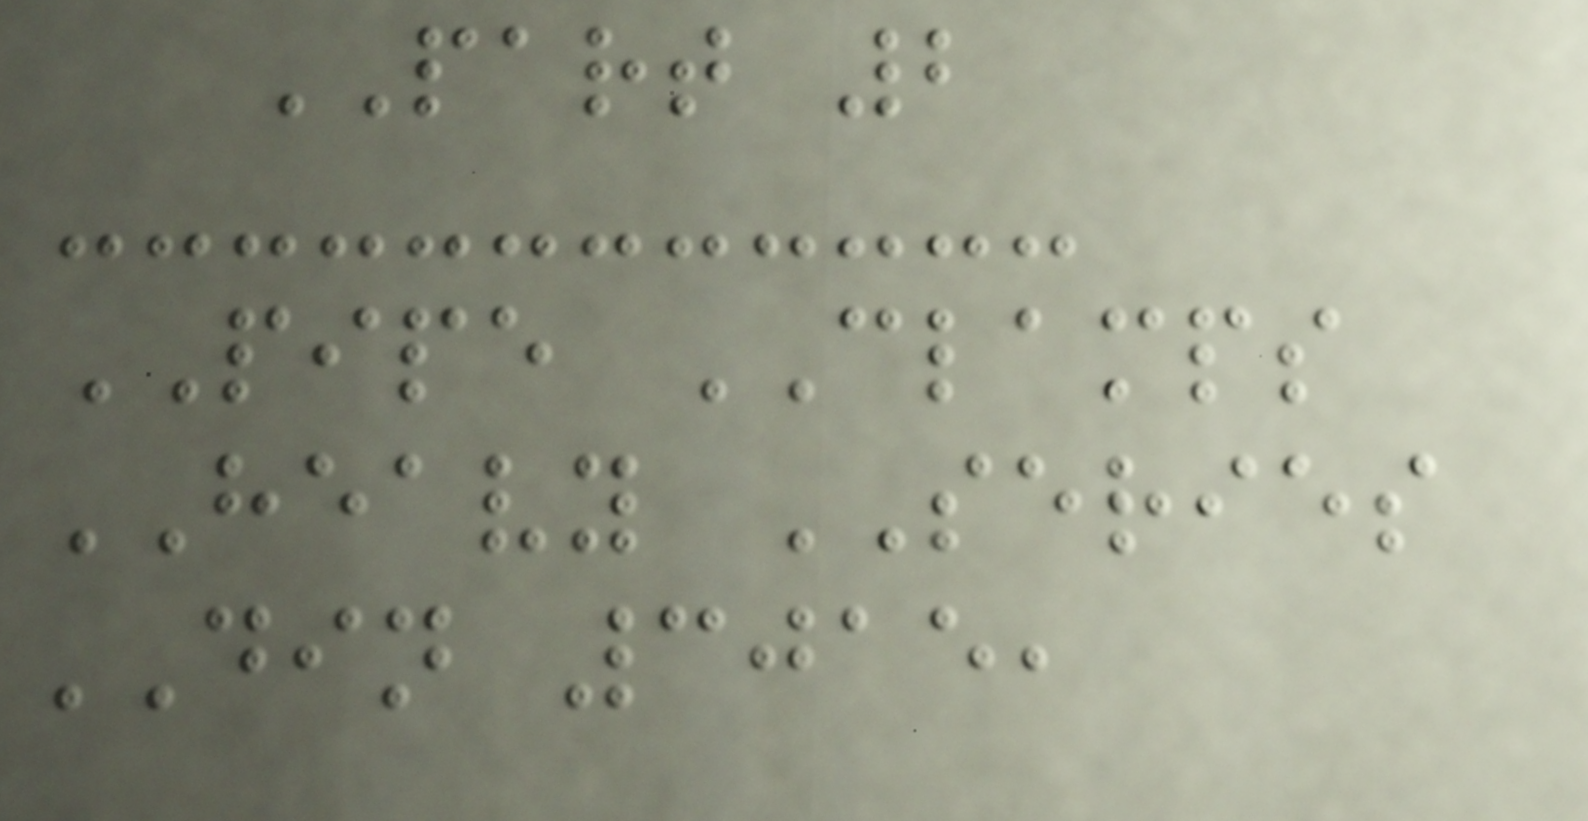PART 2
PIPE CLAMPS
HEAVY SERIES
DIN 3015,
